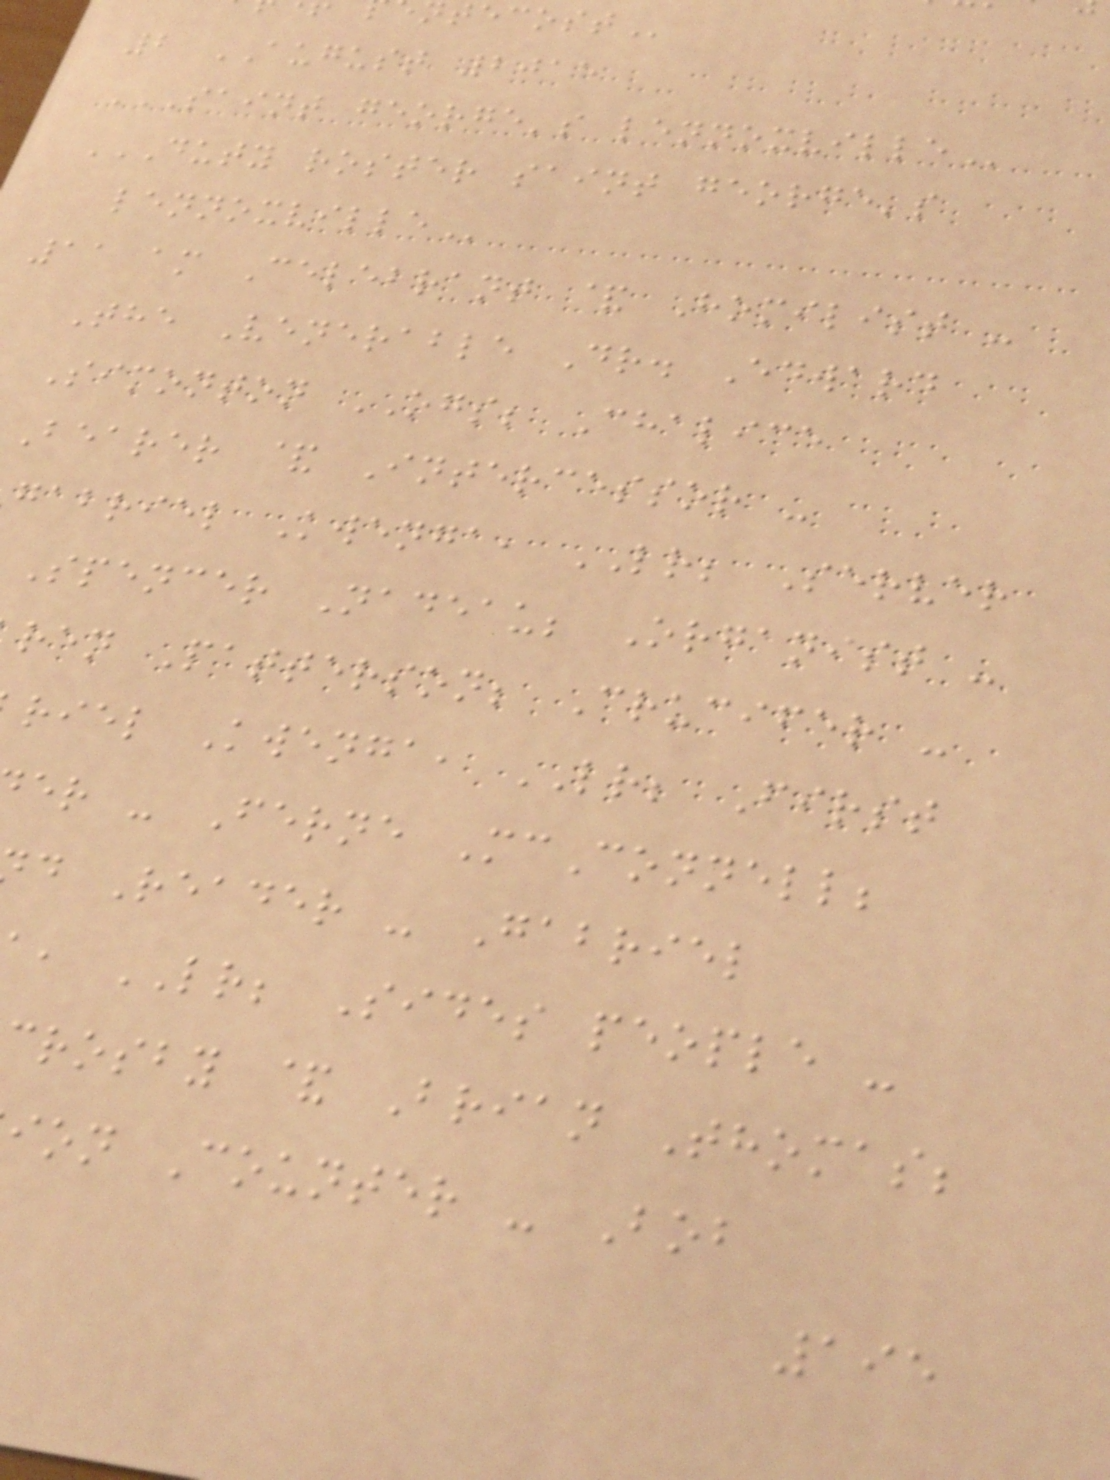2 AUGUST 2015
SAINT GEORGE'S LENNOXVILLE
DUTY ROSTER SAINT GEORGE'S
11 am Celebrant & Homilist -
The Venerable Dr. Edward
Simonton OGS; Chalice
Bearer & Intercessor -
gabriel Kwenga, LR; Server
Spencer Nadeau; Organist -
ren Patterson; Crucifer -
riel Kwenga, LR; First
er - Ferne McConnell;
d Reader - Gabriel
, LR; Sides people -
rosby & Brian Thomas;
ion Counter - Bob
195
